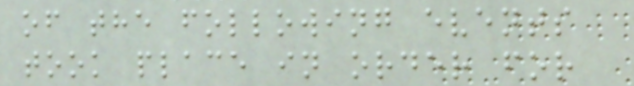of the following events
took place in order for
